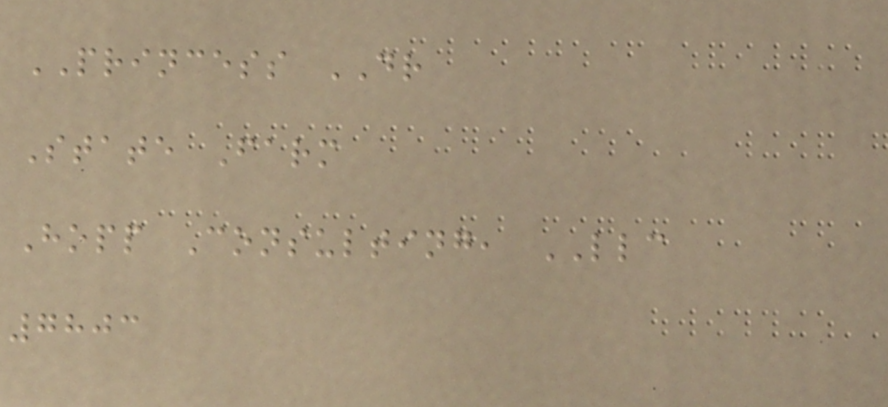PRINCESS DR
State Farm
Hopp Consulting, LLC
7803
